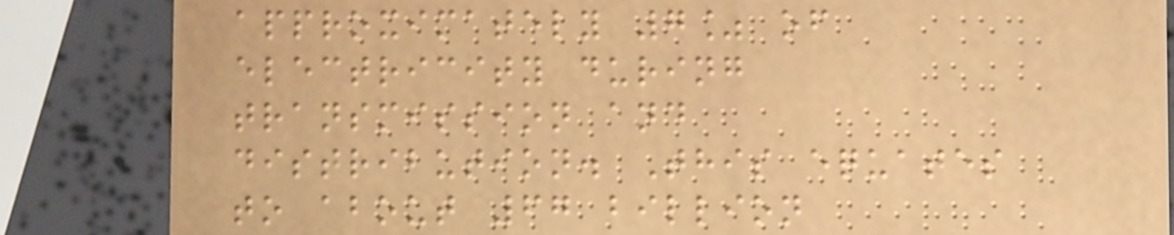approximately 7% of
electricity during
transmission and
distribution. This equates
to about 67 billion
